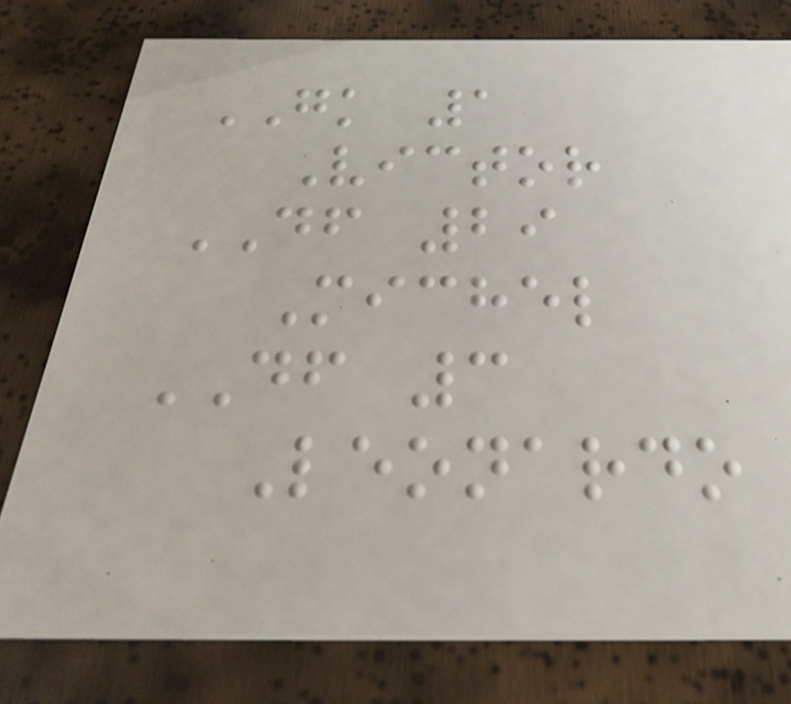GK 1
Victor
DF 29
Michel
DF 3
Leonardo
